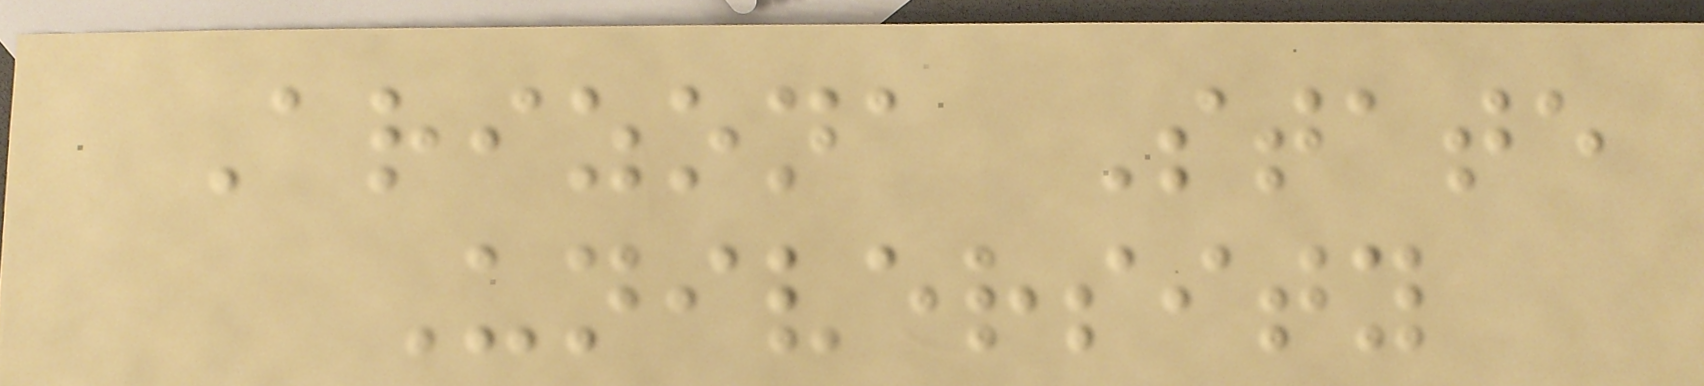Arizona State
University
